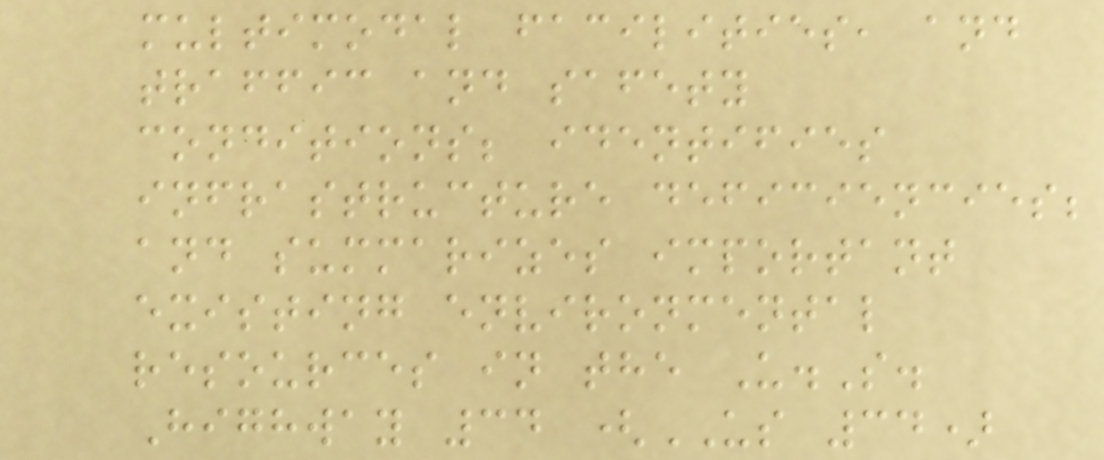multimodal facilities, and
traffic and safety
conditions; identifies
infrastructure deficiencies;
and summarizes important
existing environmental
resources in the U.S.
Highway 34 (US 34)
